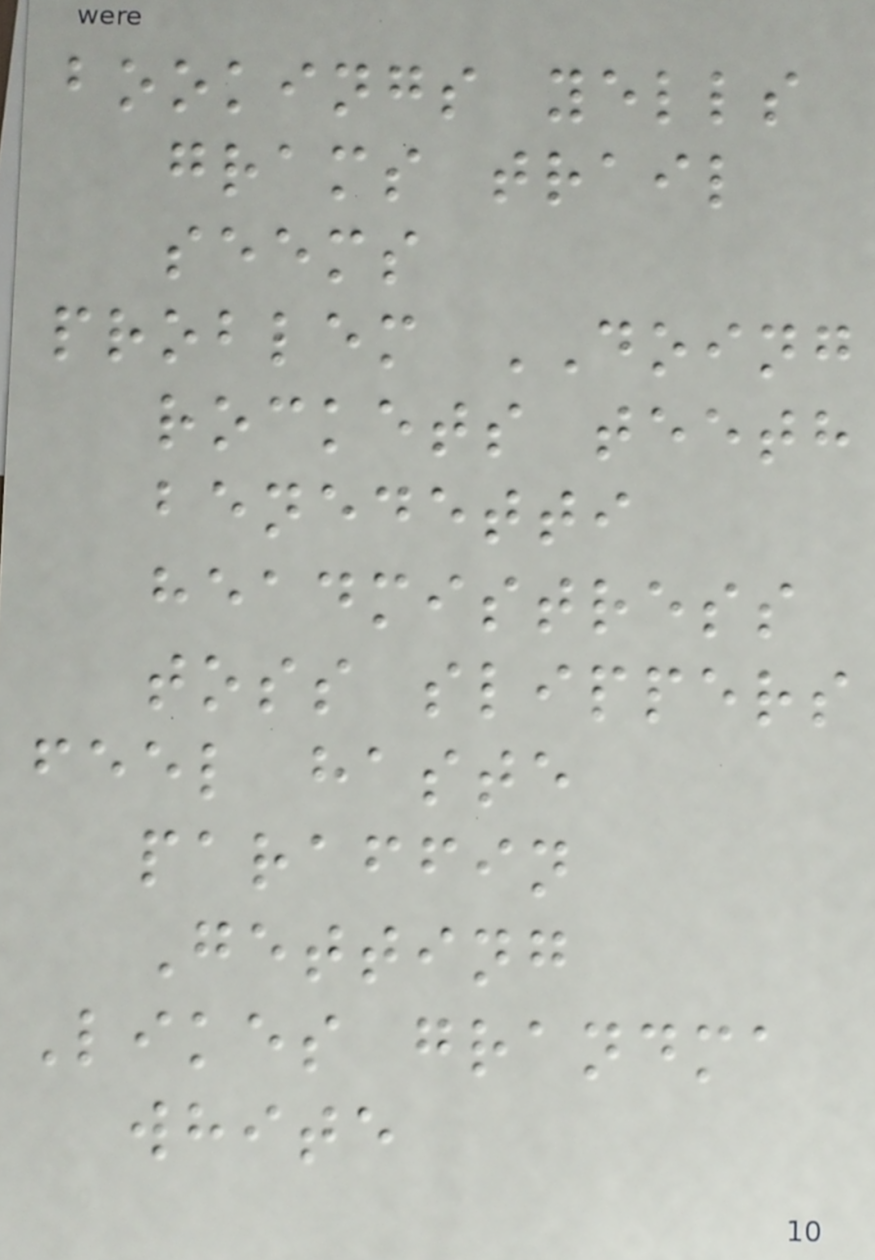bookings yells
grams trail
seems
problem DOING
rockets teeth
benedetti
headmistress
toss slippers
feel haste
paraffin
Getting
Likes grandma
white
